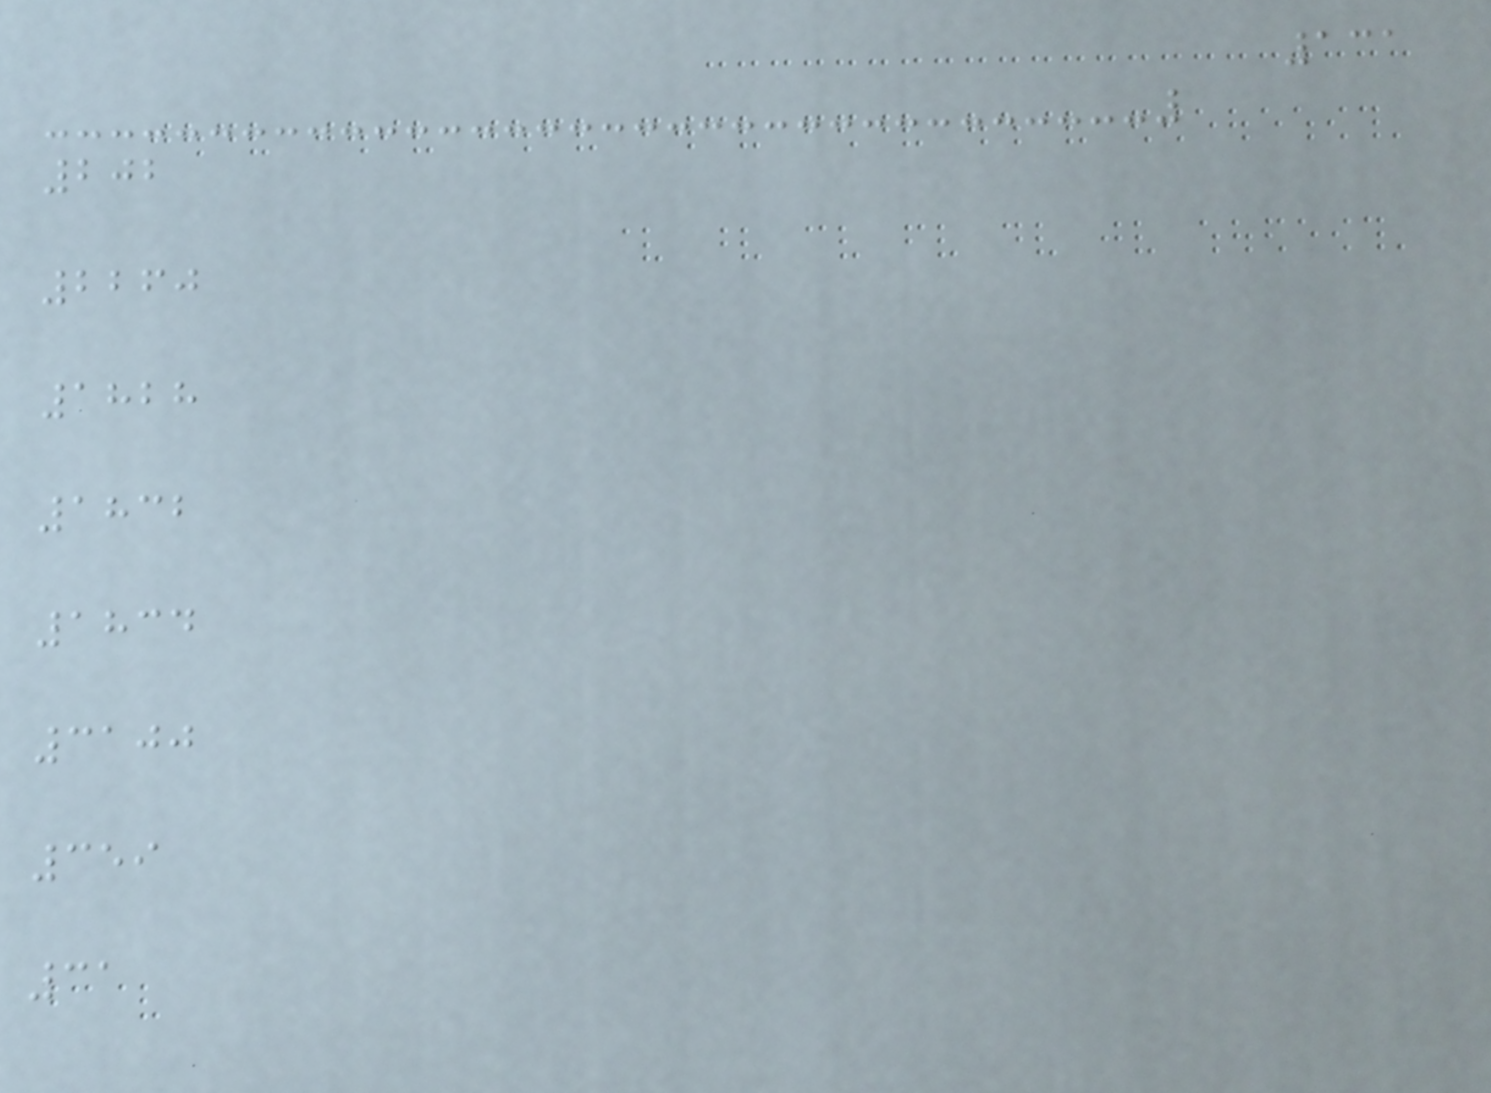131
202
2260
1828
1832
1834
3100
359
31
